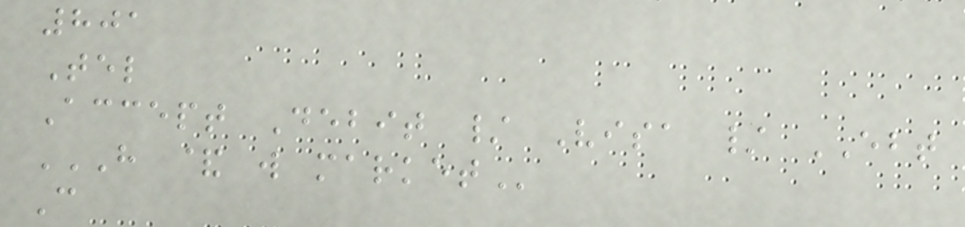801
Tel
Accept Debit / Visa / EBT
H & W MARKET
C
